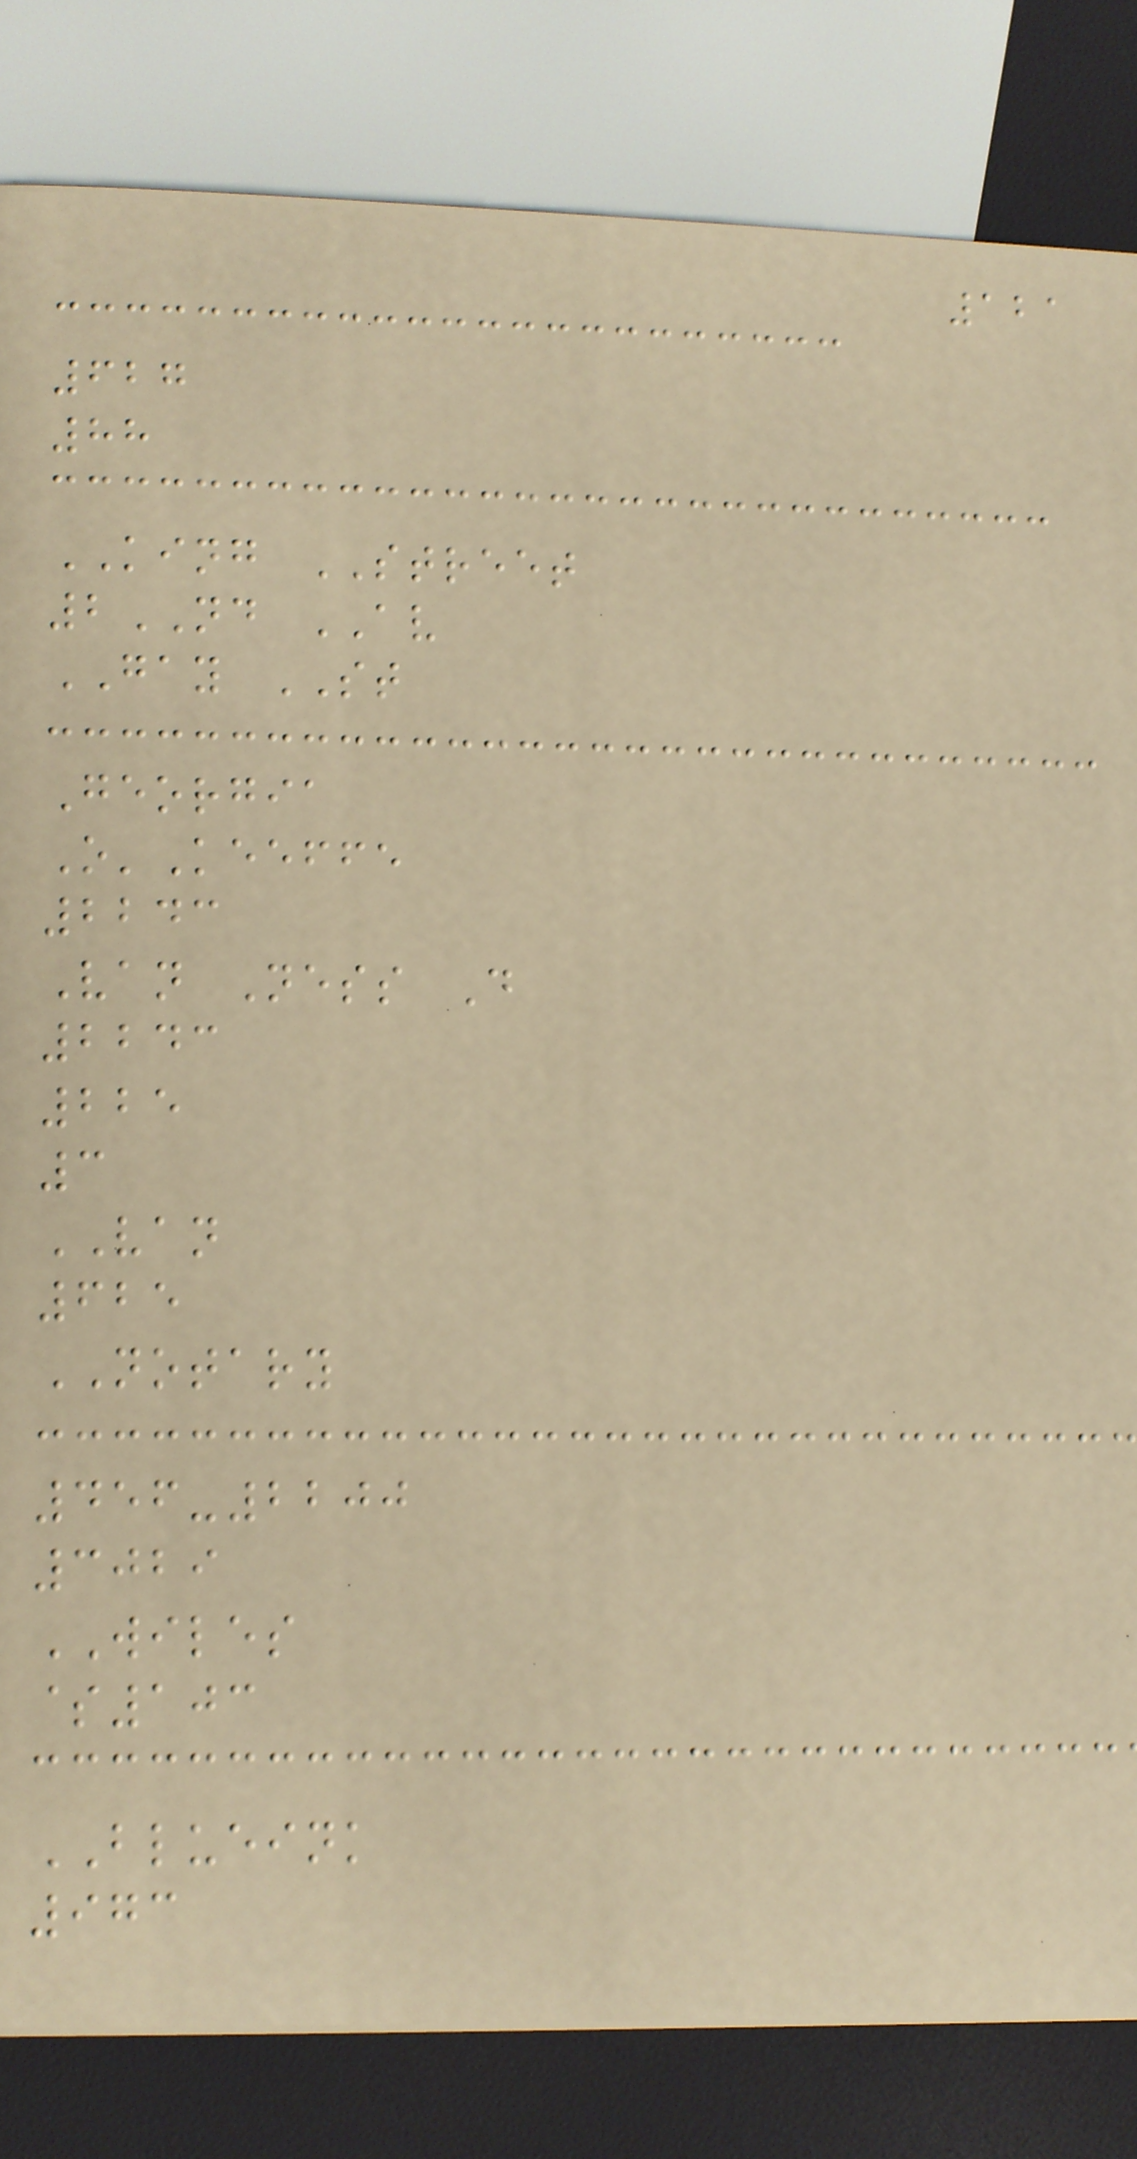121
627
88
KING STREET
2ND AV
GAY ST
Georgia
O'Keeffe
2243
Van Ness D
2243
225
3
VAN
625
NOTARY
456-2200
3029
WILES
$103
BLUEINK
973
